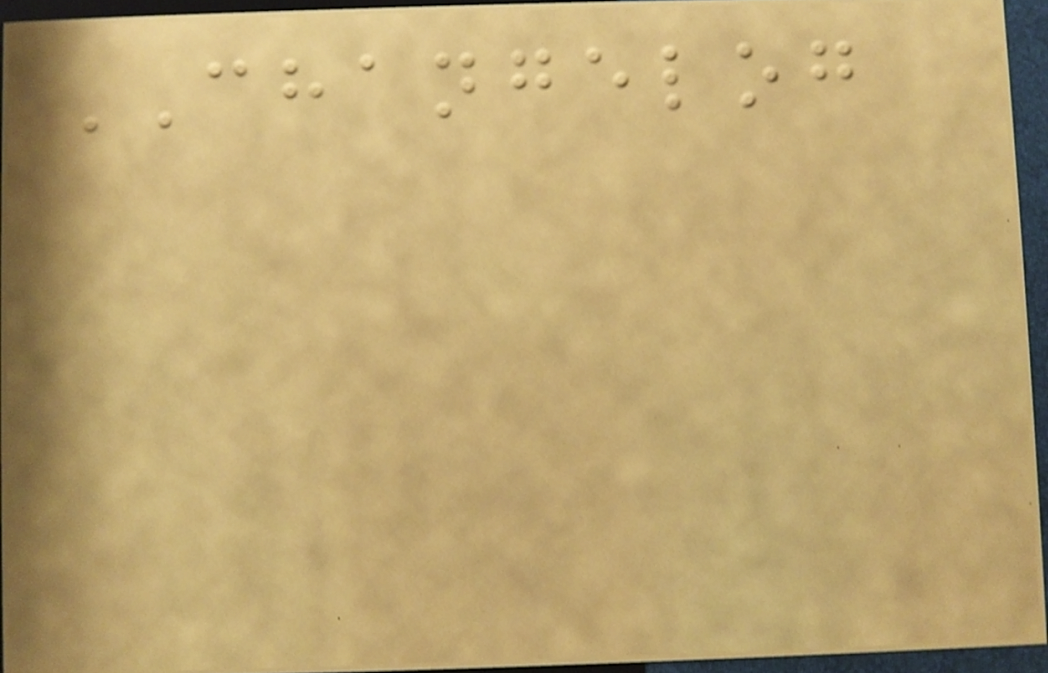CHANGELOG
